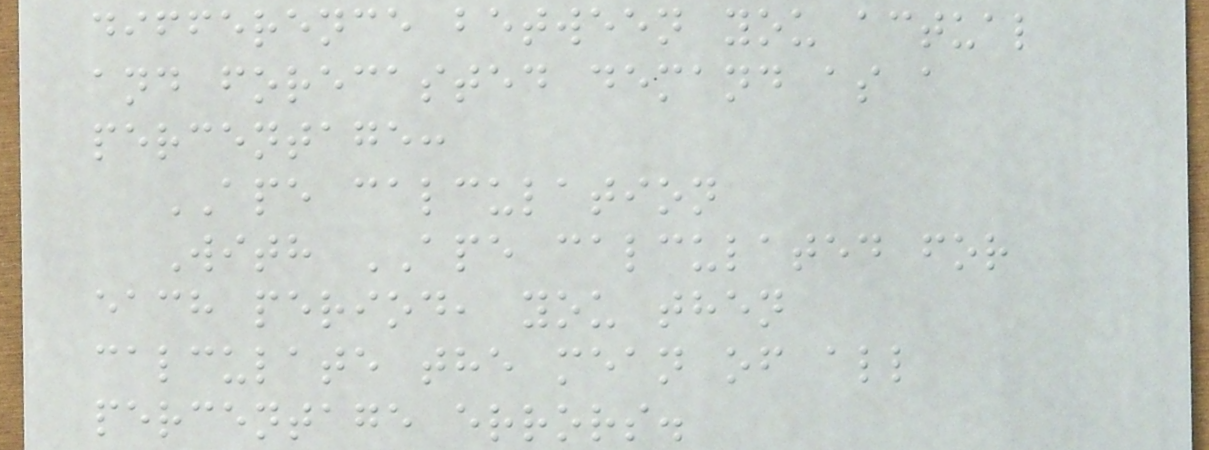difference between you actual
and forecasted demand as a
percentage:
APE calculation
With APE calculated for
each period, you then
calculate the mean of all
percentage errors.
